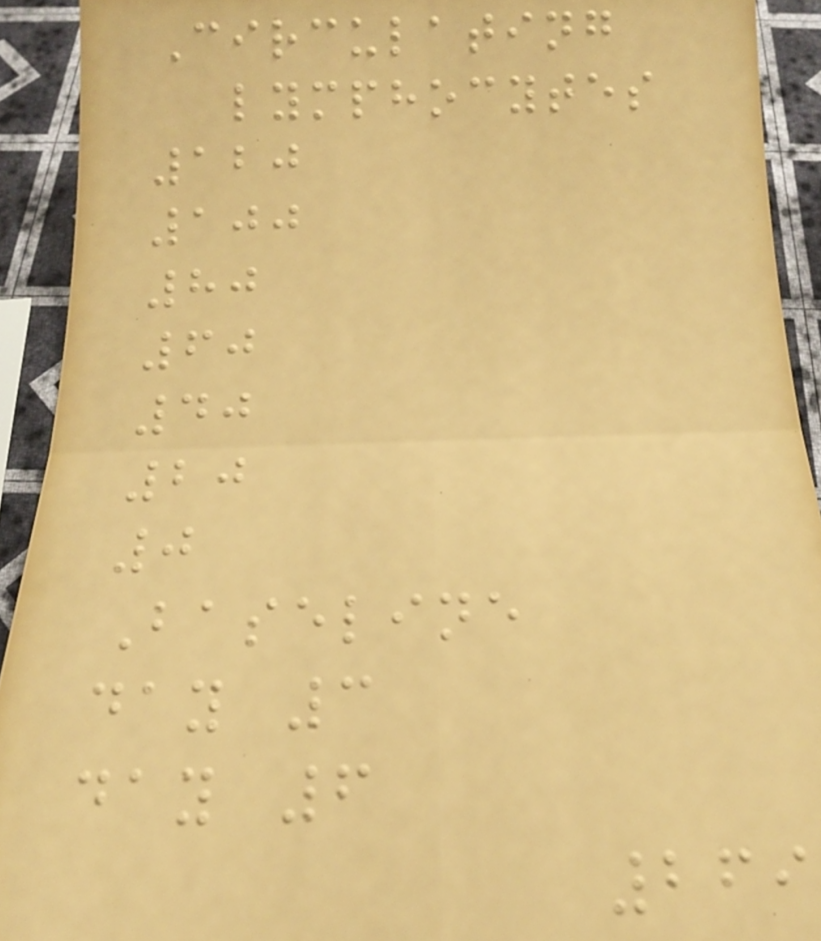Circulating
lymphocytes
120
100
80
60
40
20
0
Baseline
day 3
day 6
269
